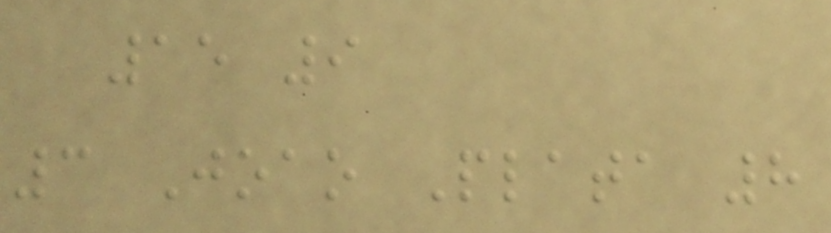15 9
3 Joao Plata 8
